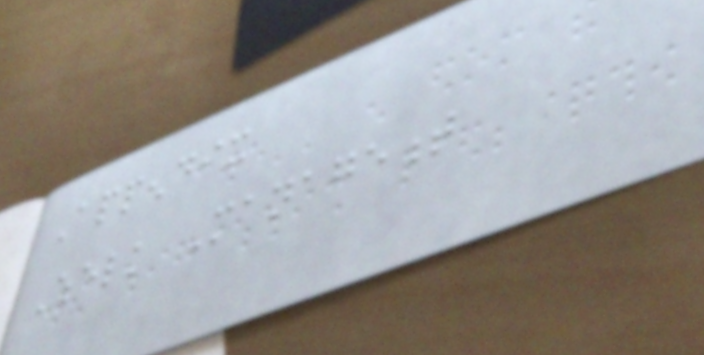Appendix
Whelk Management
